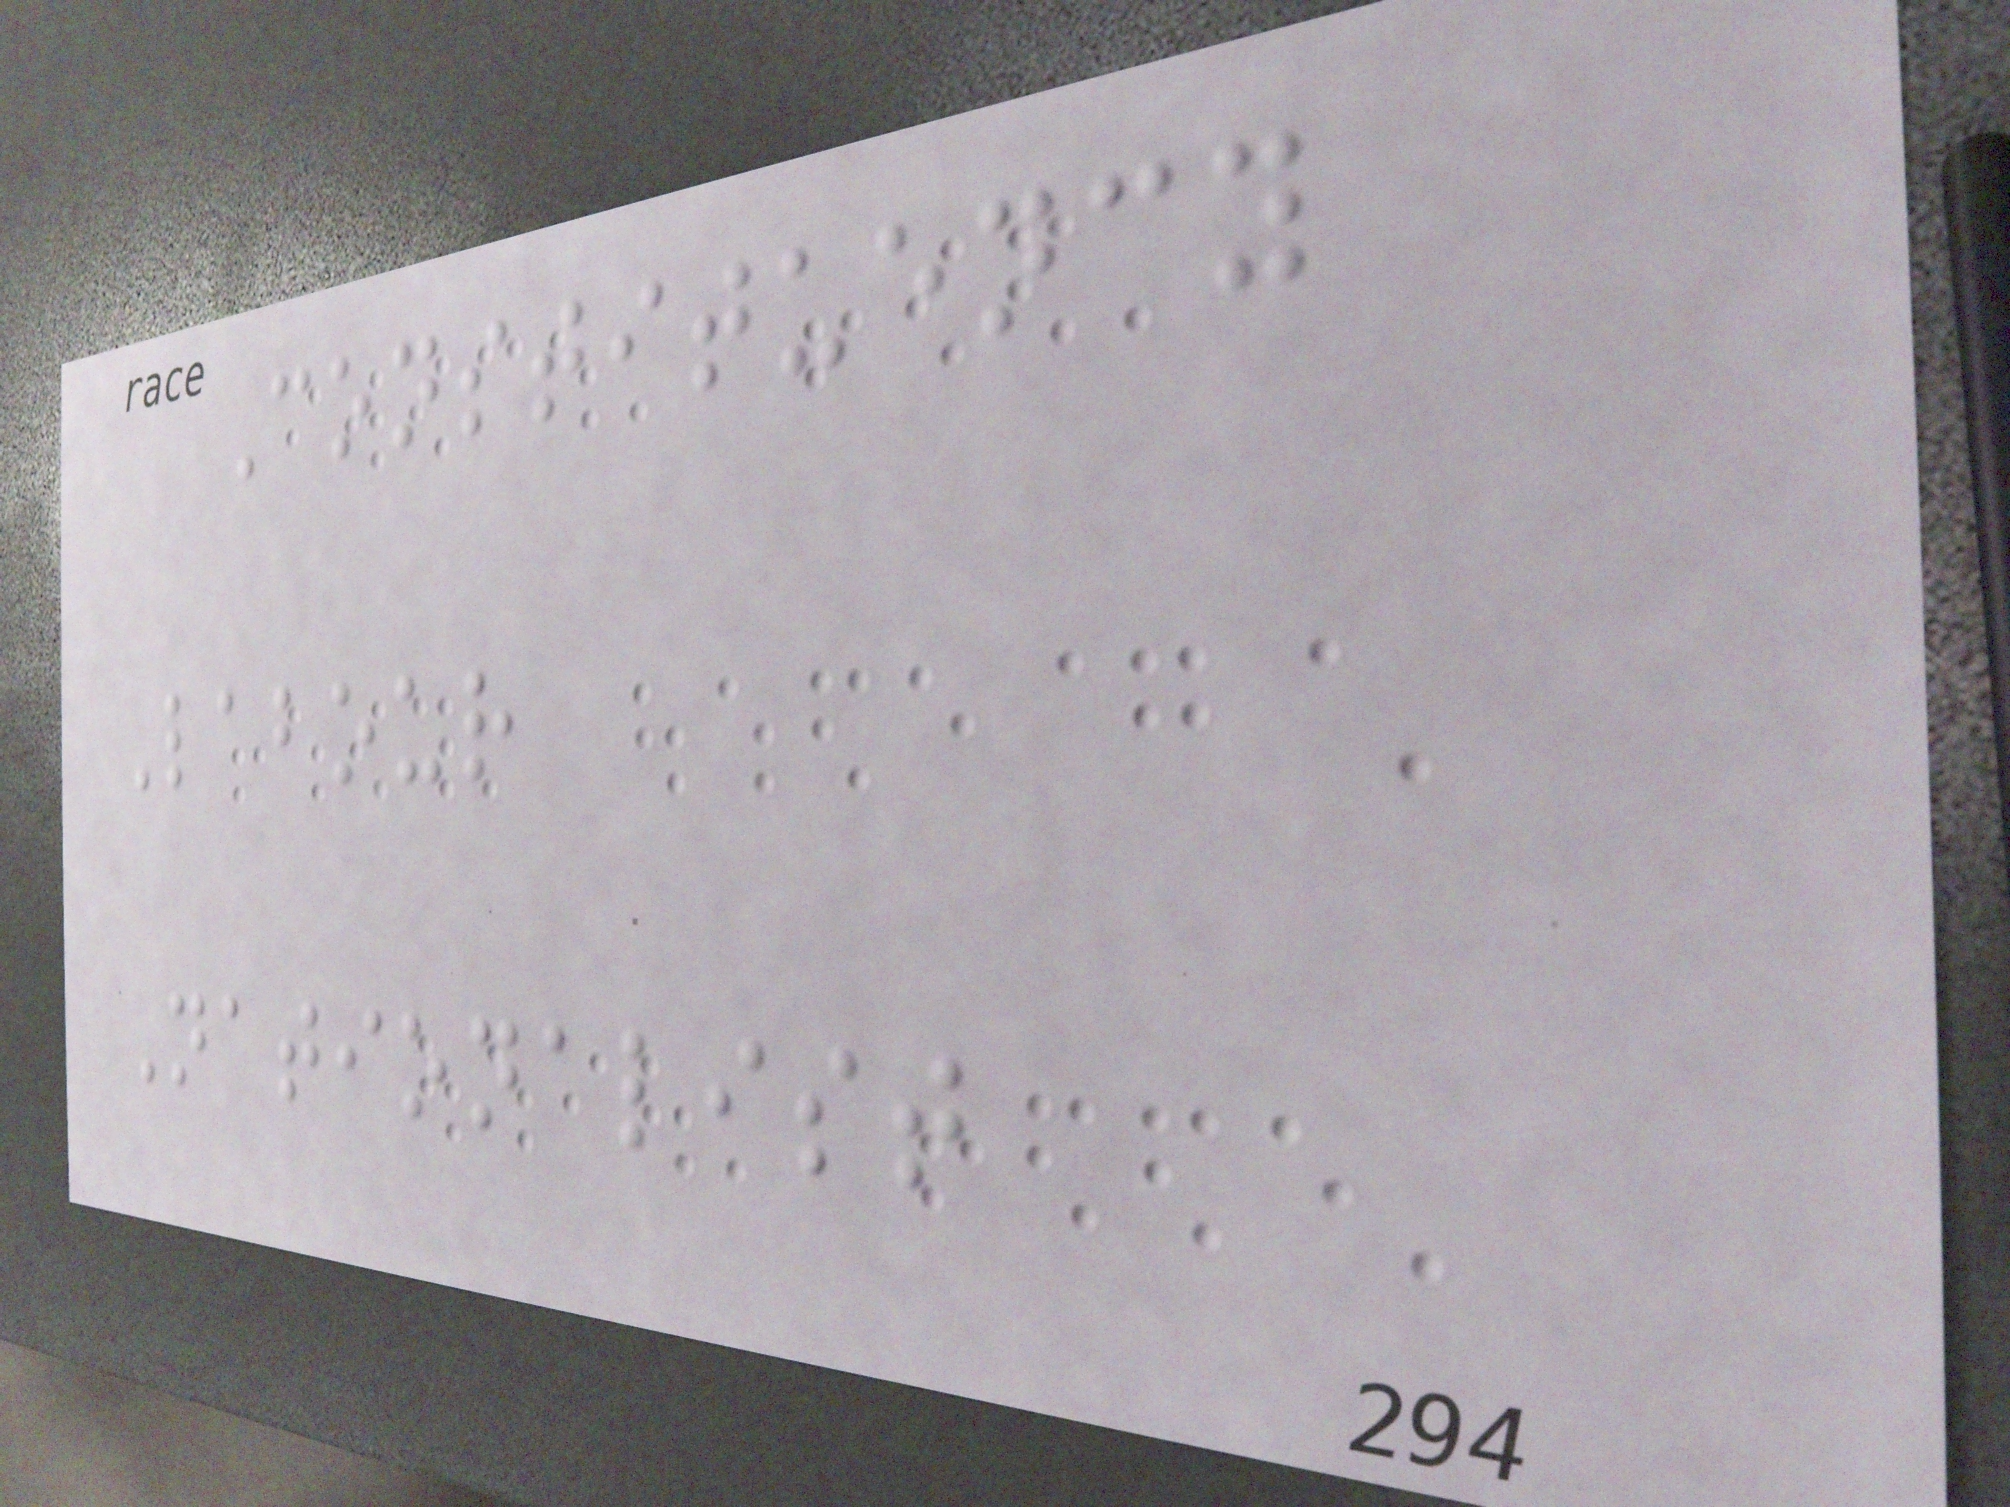Constituency
Labour
Nationalist
